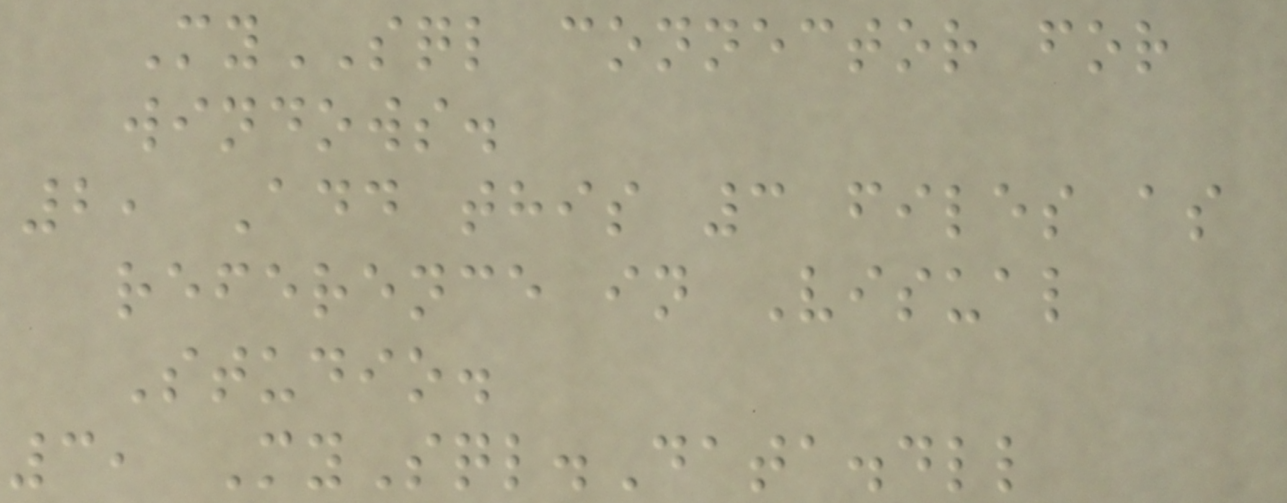MySQL connector for
windows.
2, Add this 3 files as
reference in Visual
Studio.
3, MySql.Data.dll
